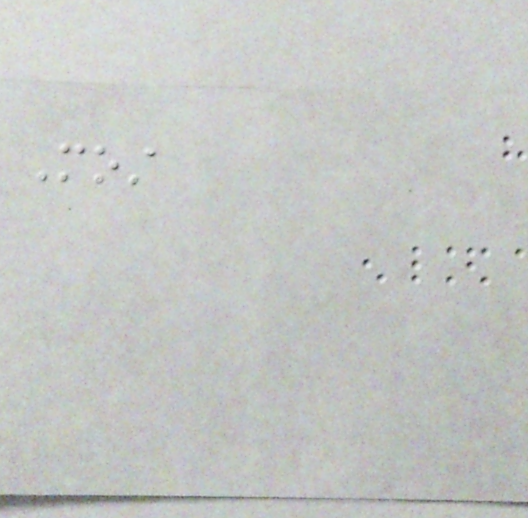Most
